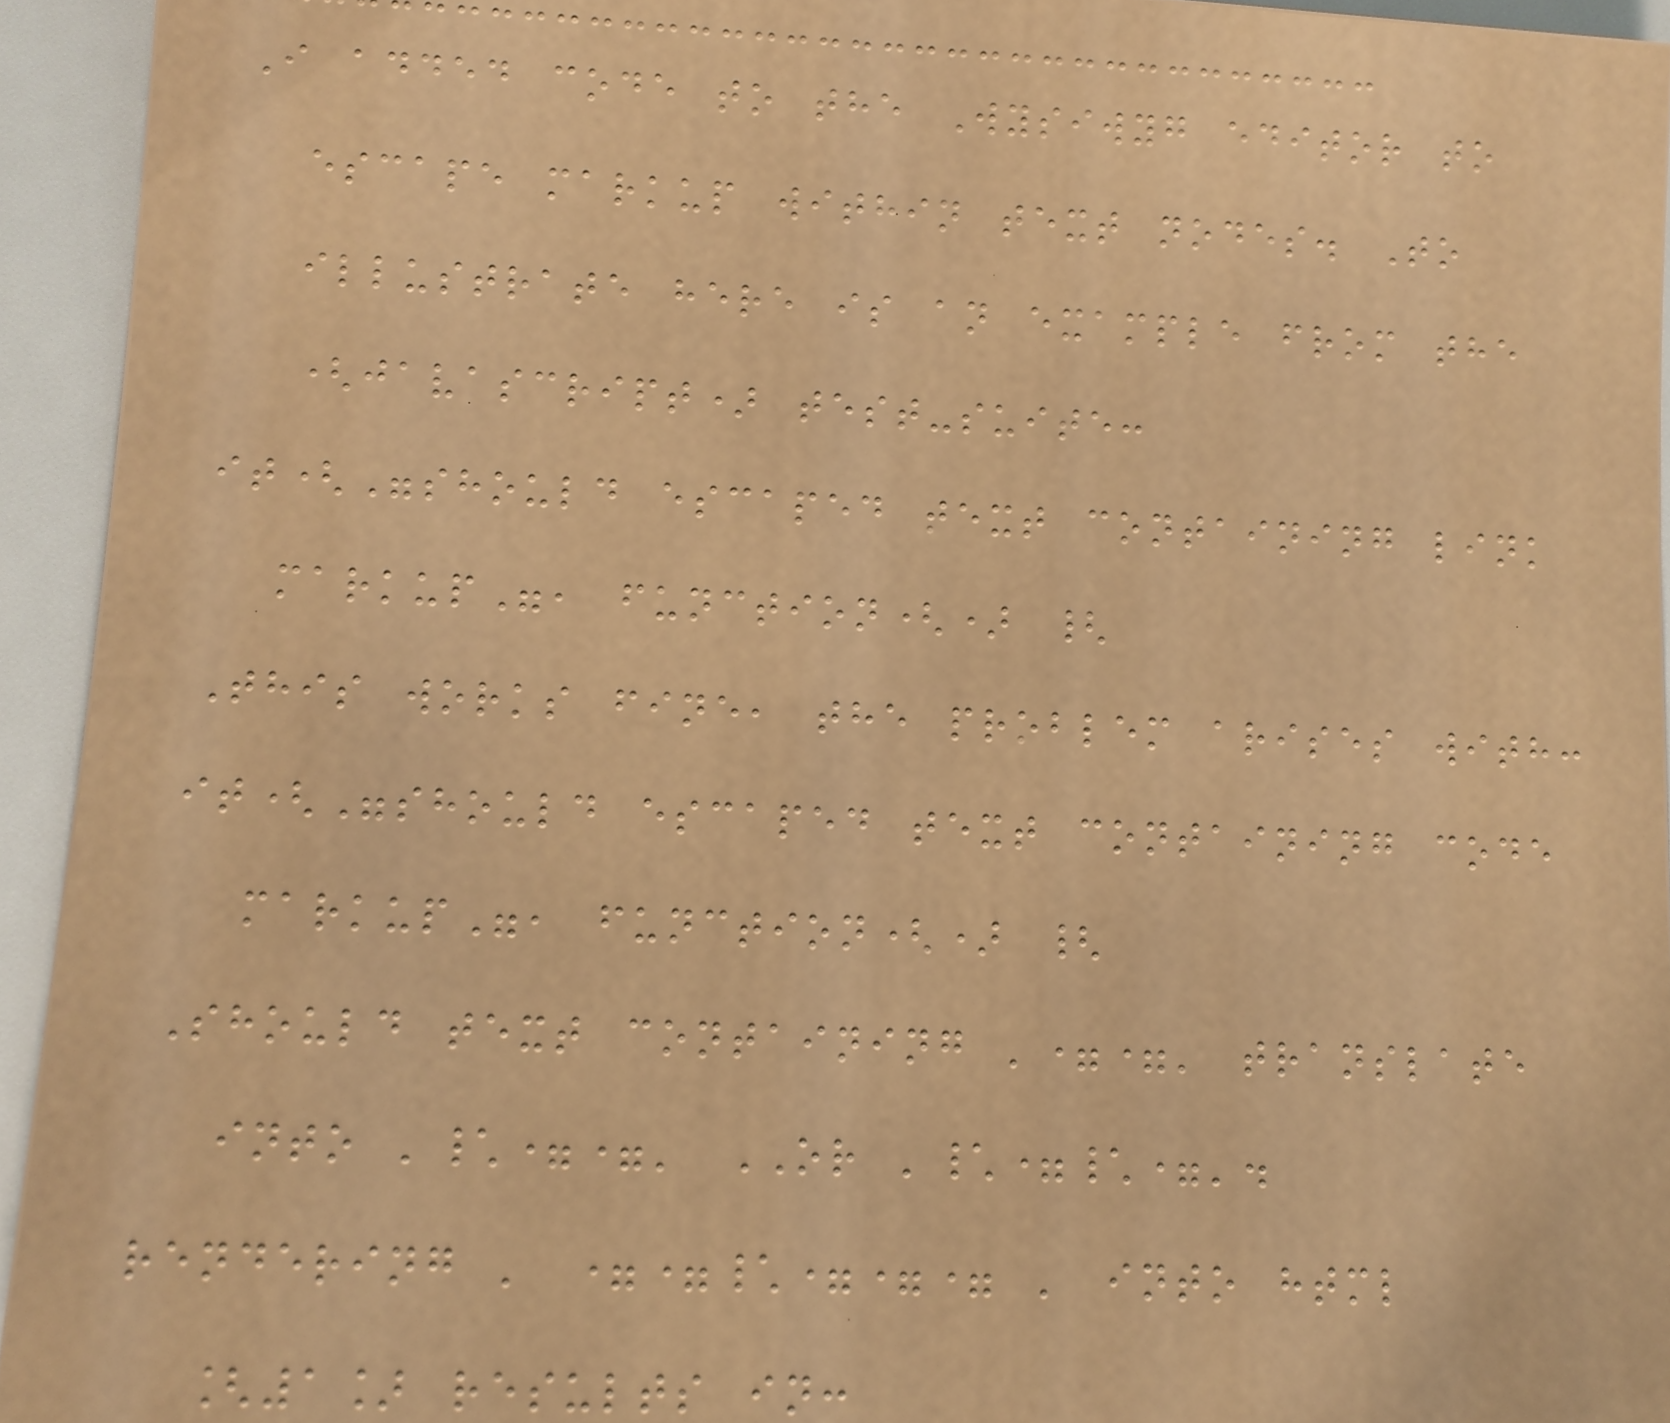I added code to the Wysiwyg editor to
escape markup within text nodes. To
illustrate here is an example from the
(javascript) test-suite:
it("should escaped text containing link
markup", function() {
This works fine, the problem arises with:
it("should escaped text containing code
markup", function() {
Should text containing '==' translate
into '\==' OR '\=\='.
rendering ' ==\=== ' into html
[1] results in:
